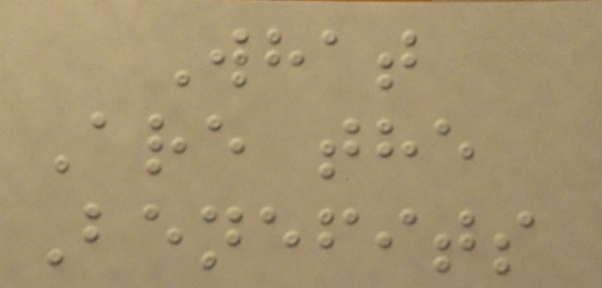What
Are the
Benefits
